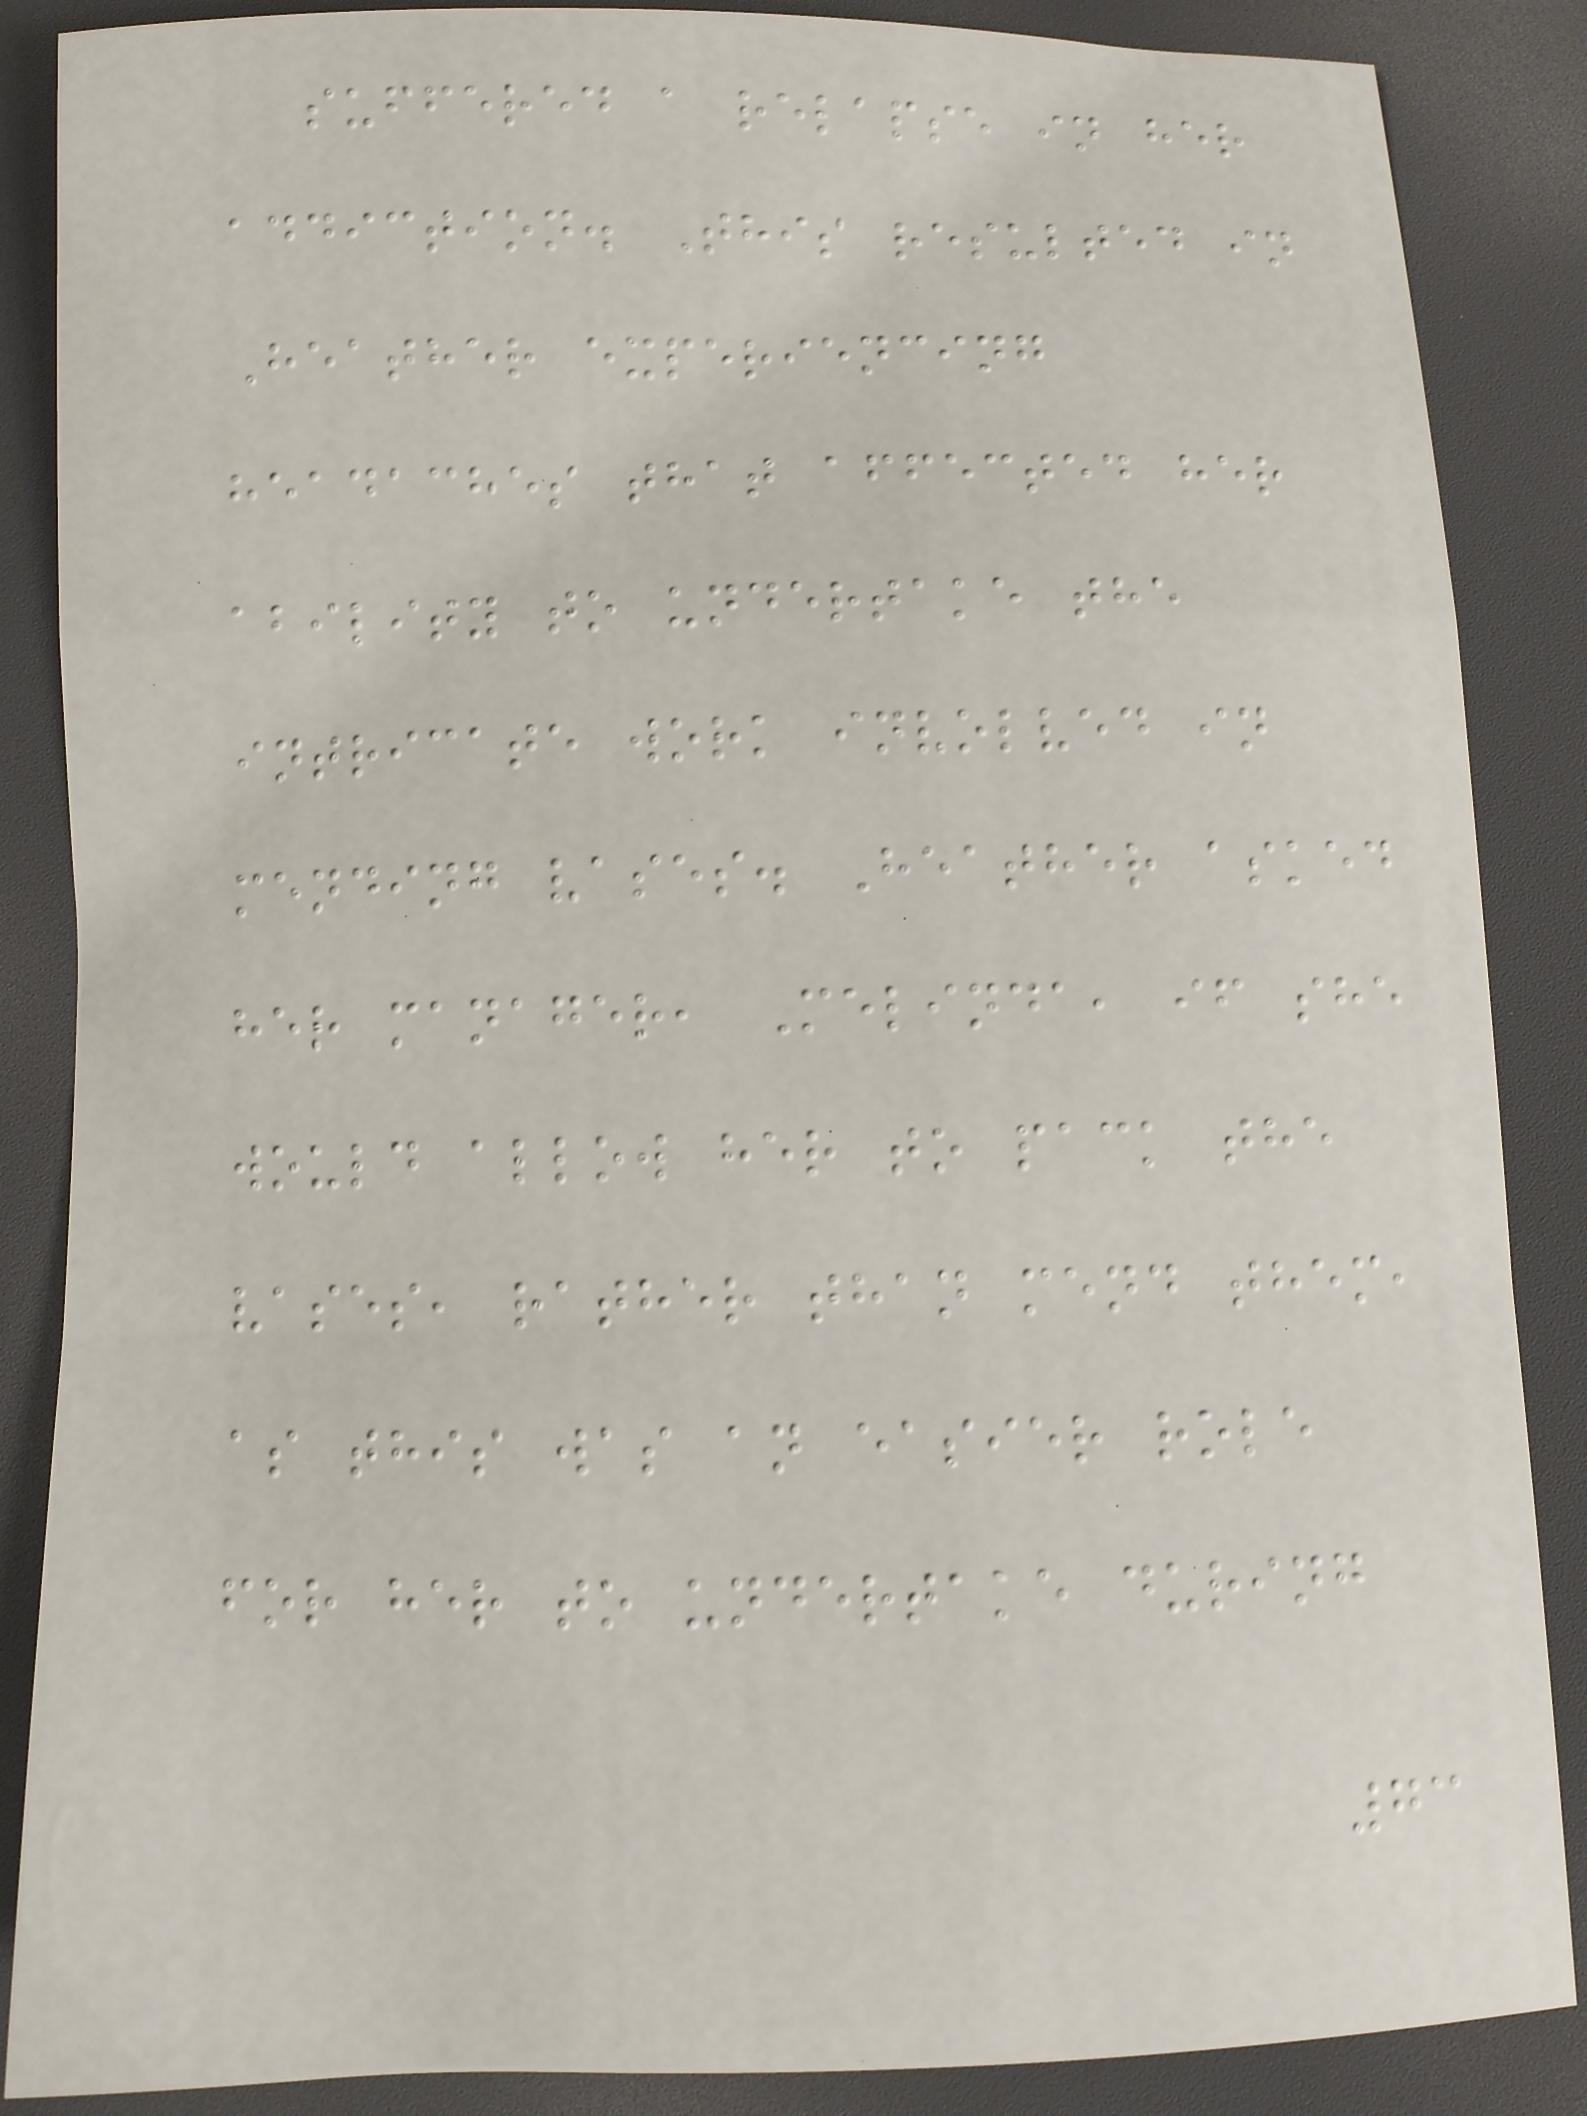suffered a relapse in her
addiction. This resulted in
Heather experiencing
headaches that affected her
ability to undertake the
intricate work involved in
mending vases. Heather asked
her manager, Melinda, if she
would allow her to pack the
vases, rather than mend them,
as this was an easier role
for her to undertake during
73
